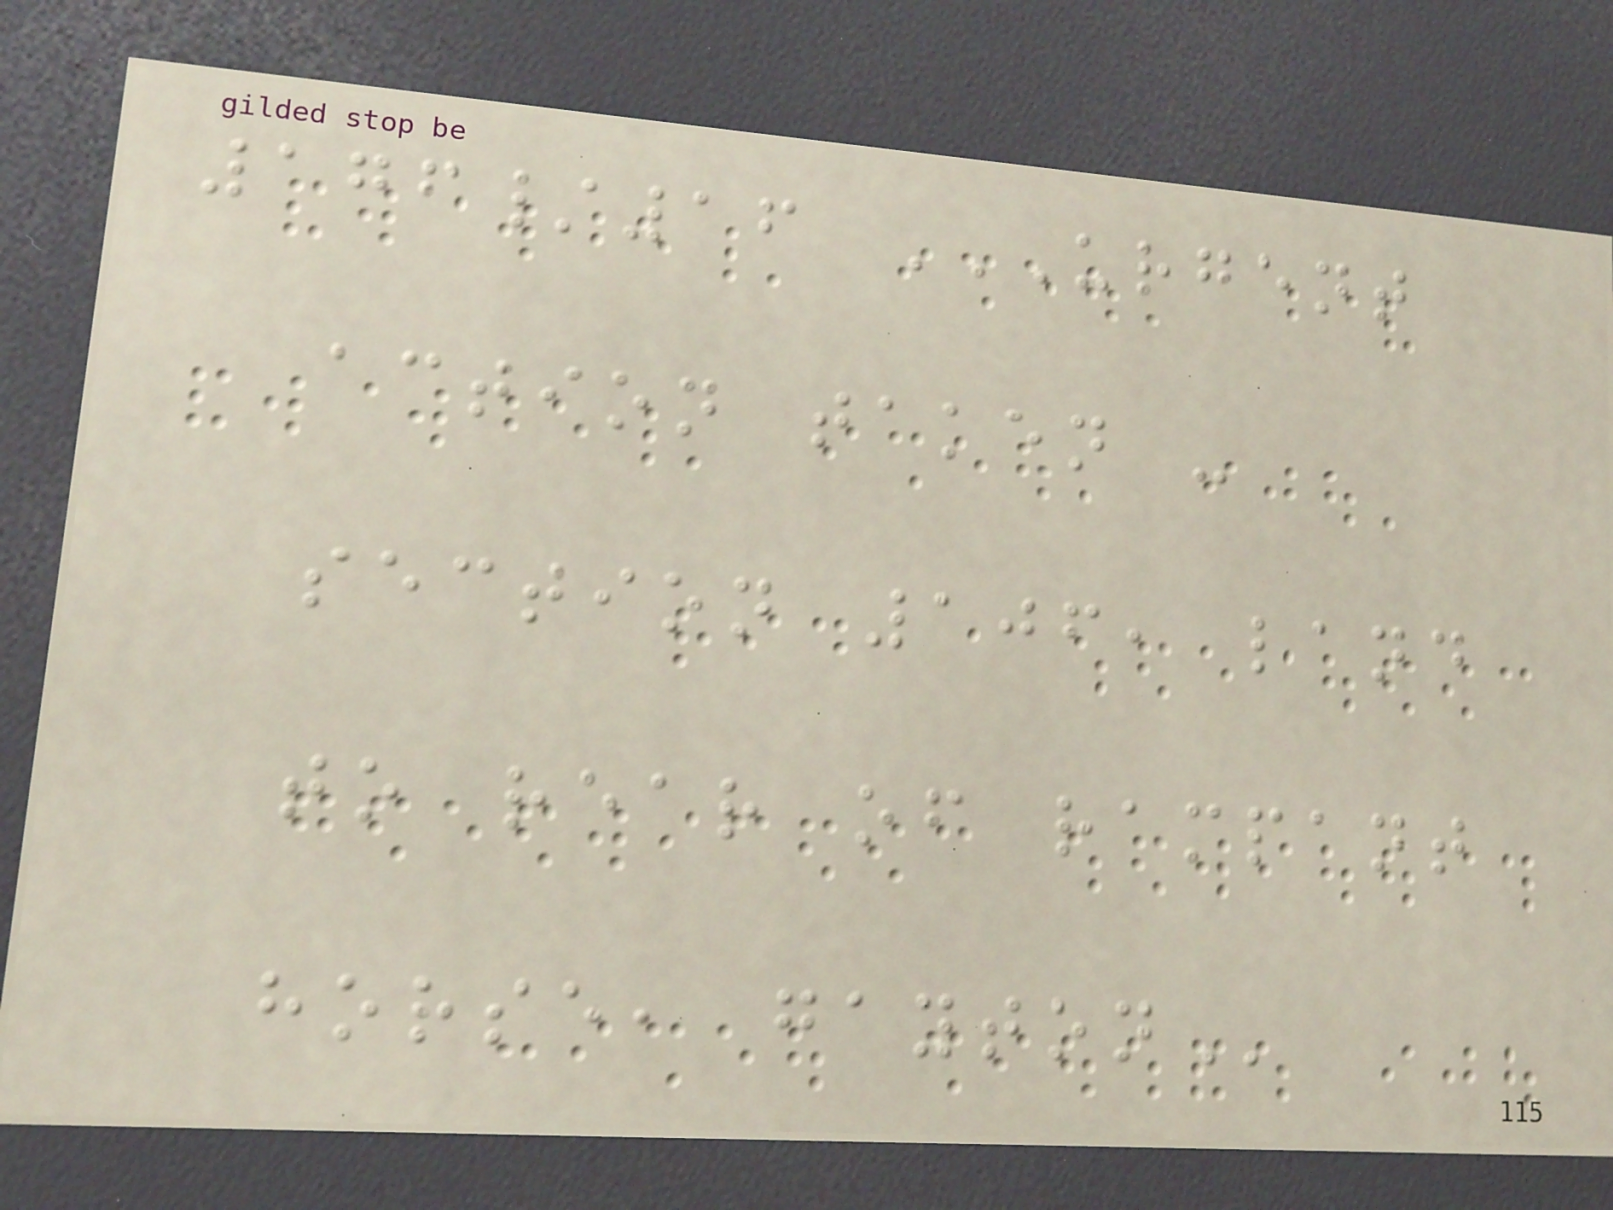176/16 URGENT
ACTION TAKEN -
SECTION 106, LAND
TO REAR OF RAMPANT
HORSE, GAYTON
